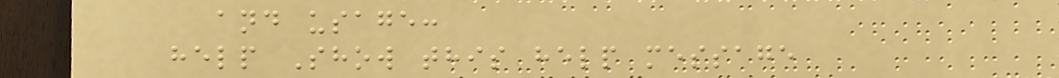and usage:
help Show this help message
